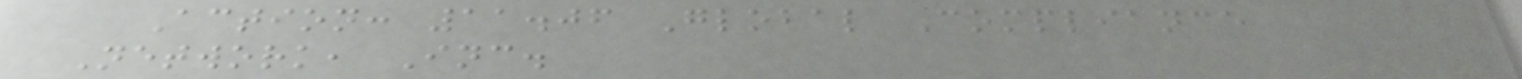Action: 11.06 Global Compliance
Network, Inc.
